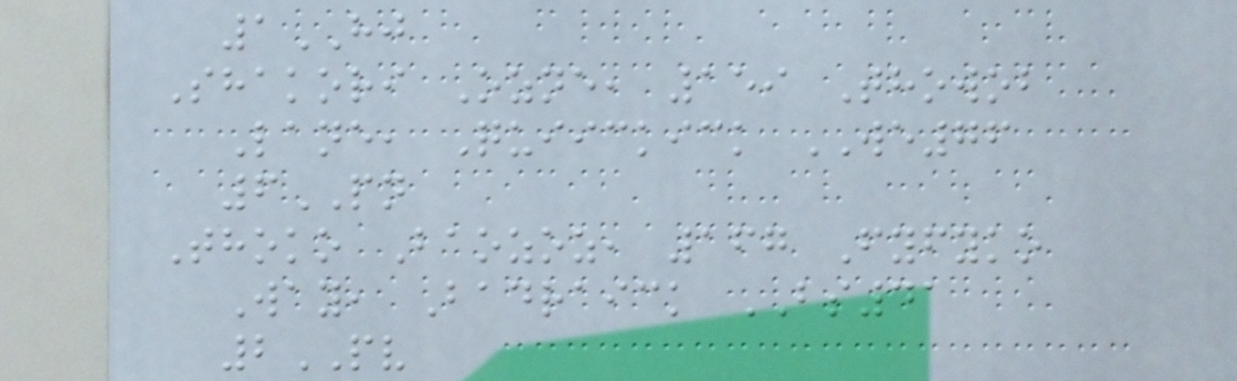1HJ
Shakori Ozne, 159 Thowob
Lane, Quiickick WE76
6PN
Thoko Baozoz, 167 Fyfyko
Way, Badraick BS41
2PV
